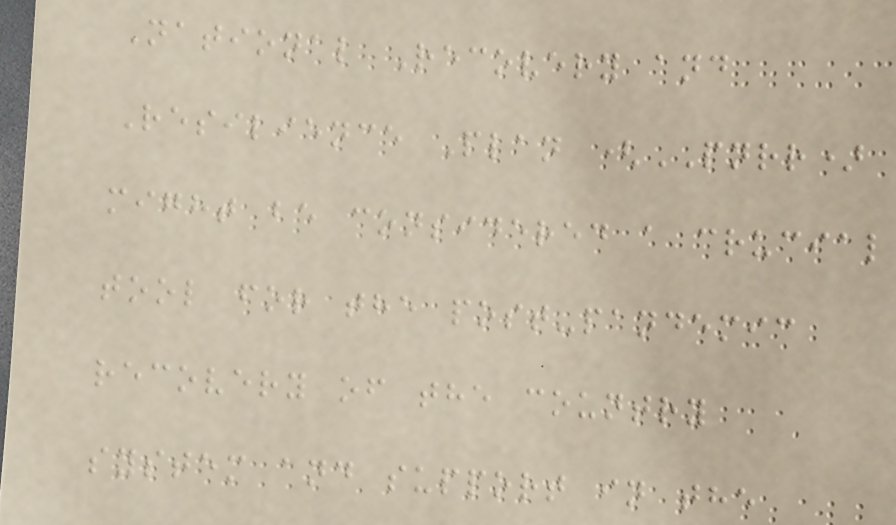National Recovery and
Resilience Plan (PNRR)
might be considered a crucial
tool for the post-pandemic
recovery of the country
system and support in the
